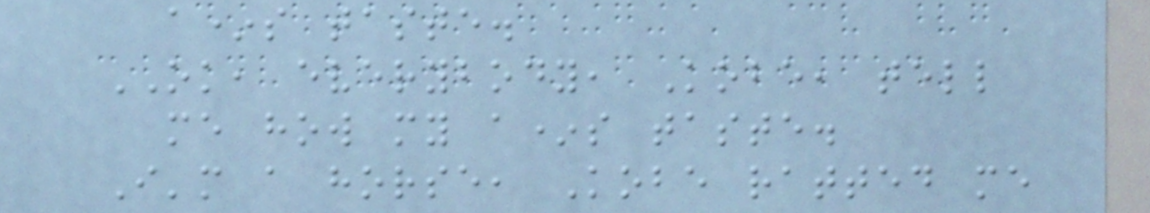a*s taste.
OK, everybody, Kobe, tell
me how my a*s taste.
I'm a horse, Kobe ratted me
